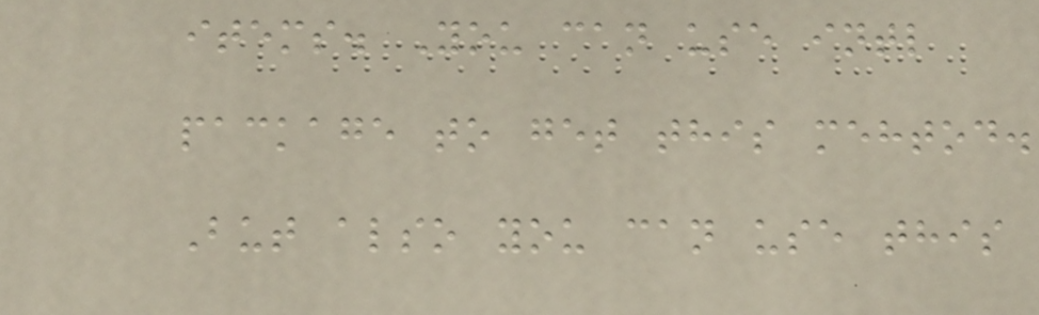items. You can use intl
package to get this mehtod.
But also you can use this
